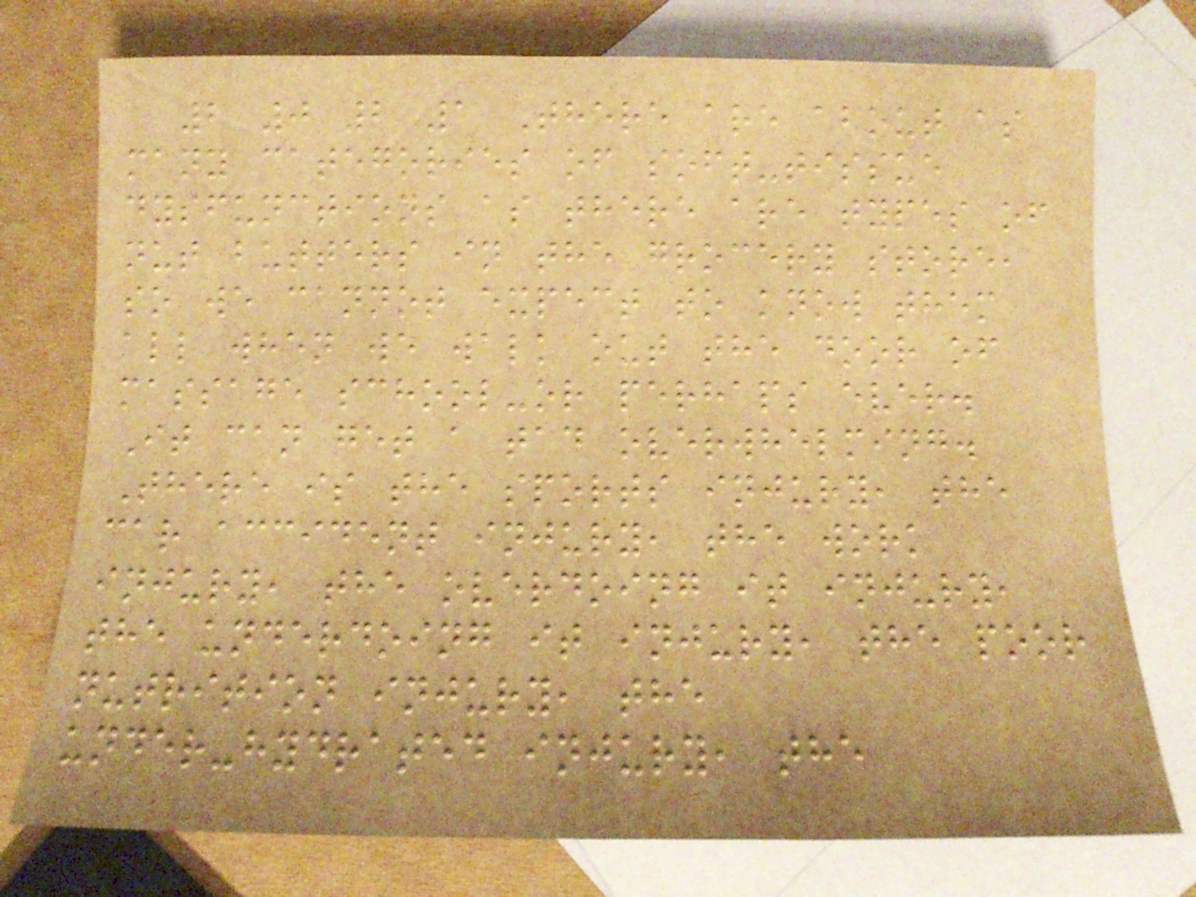2 0 2 1 There are about as
many categories of soft-tissue
dysfunctions as there are types of
nut butters in the grocery store,
so we cannot expect to know them
all when we walk out the door of
massage school-or perhaps ever.
It can get a tad overwhelming.
There is the sports injury, the
car accident injury, the work
injury, the overdoing it injury,
the underdoing it injury, the poor
nutrition injury, the
under-hydrated injury, the
